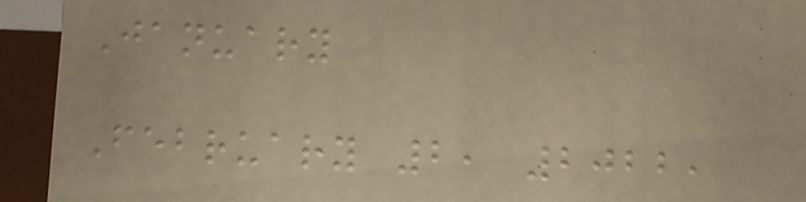January
February 2, 2022,
